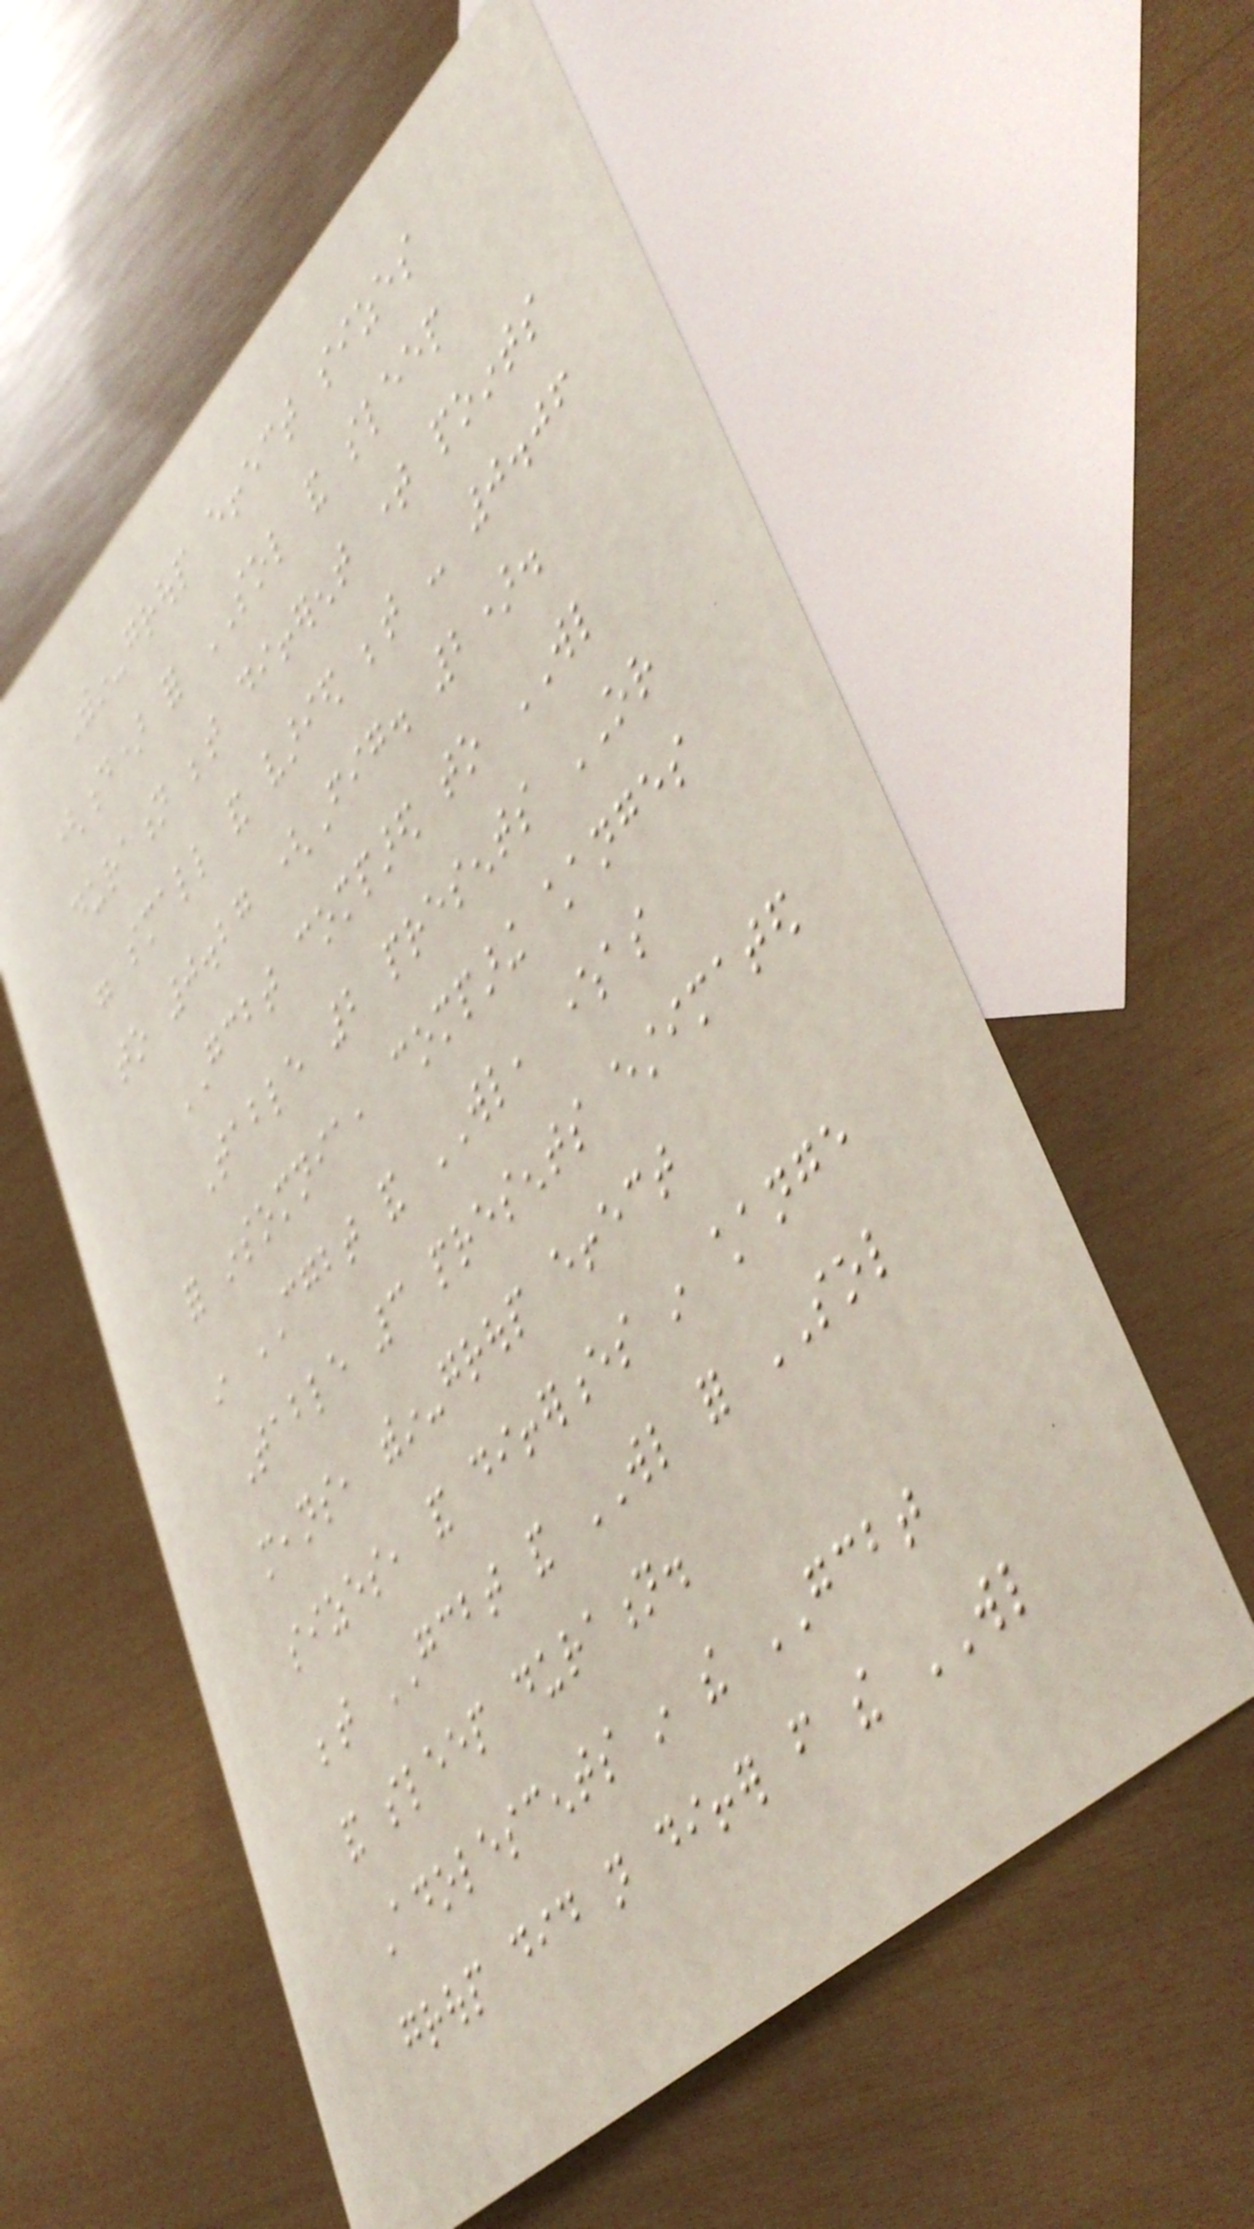Within-group effect sizes
(d) for SOL and sleep
duration between different time points
were small and varied between - 0.06
to 0.27 (Fig. 2).
GCBT compared to WL
Table 2 presents OR
for insomnia, comparing changes
in CGBT and WL, whereas
Table 3 presents estimated
means, within-group effect
sizes, and differences in change
between GCBT and WL for SOL
and sleep duration.
Adolescents in the GCBT
group did not differ from the WL
